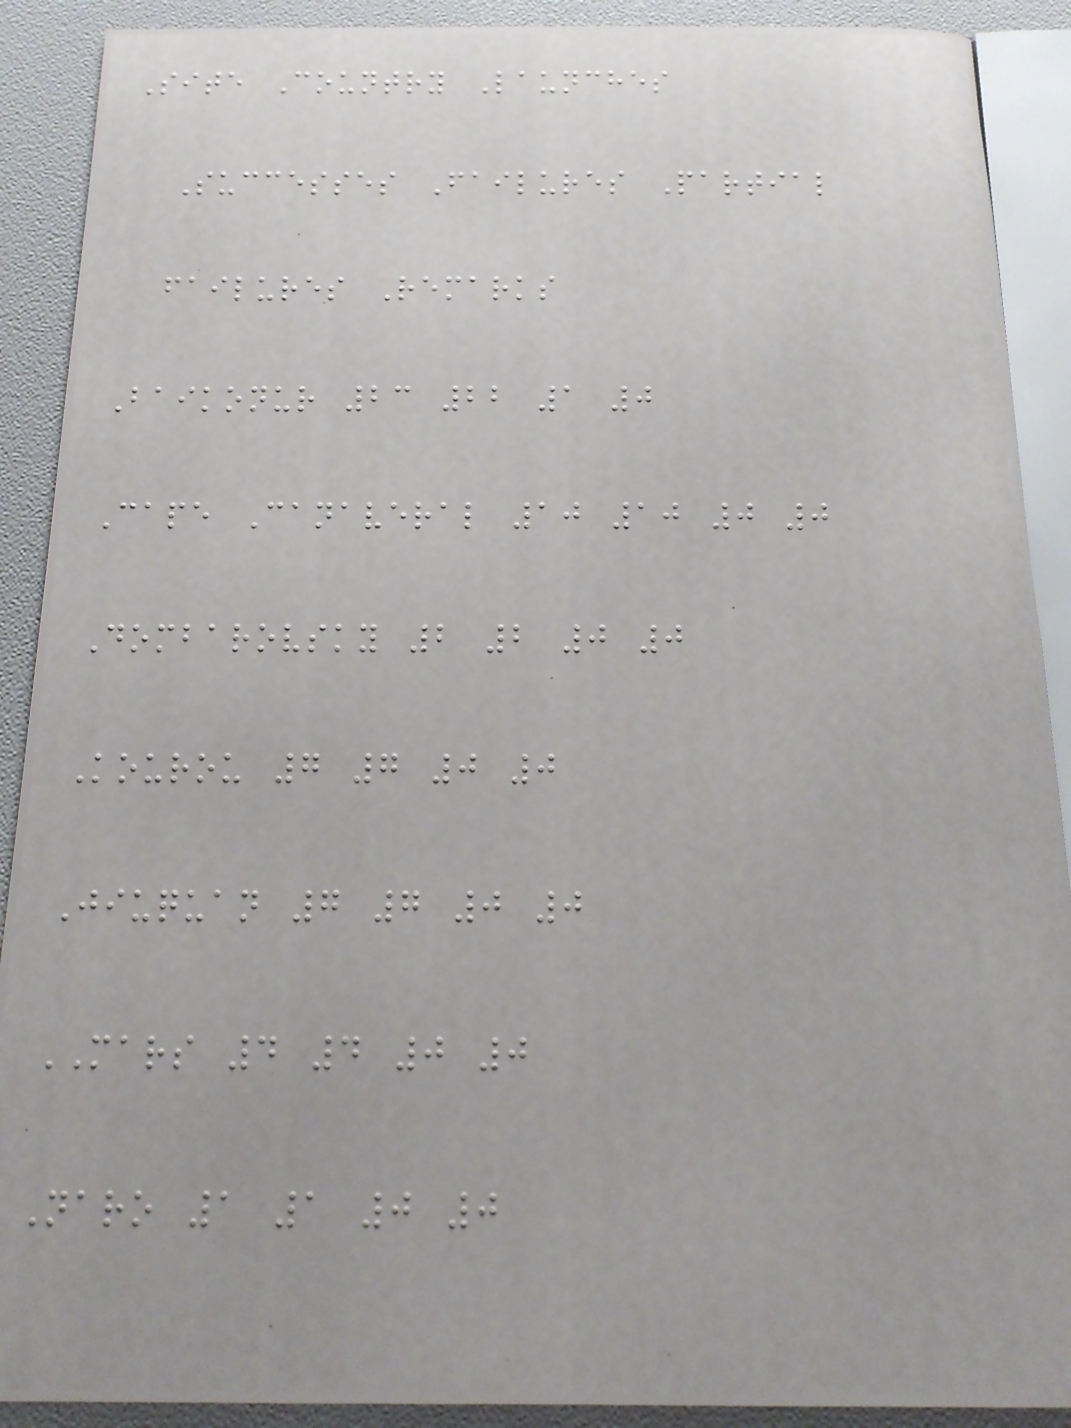Site Country Launches
Successes Failures Partial
failures Remarks
Baikonur 23 22 1 0
Cape Canaveral 10 10 0 0
Dombarovsky 2 2 0 0
Kourou 7 7 0 0
Jiuquan 7 7 0 0
MARS 4 4 0 0
Naro 1 1 0 0
